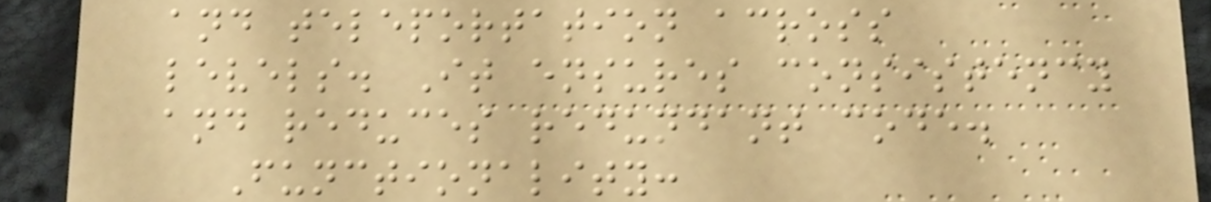and teleportation across
levels. It ensures consistency
and reduces redundant code.
Functionality:
